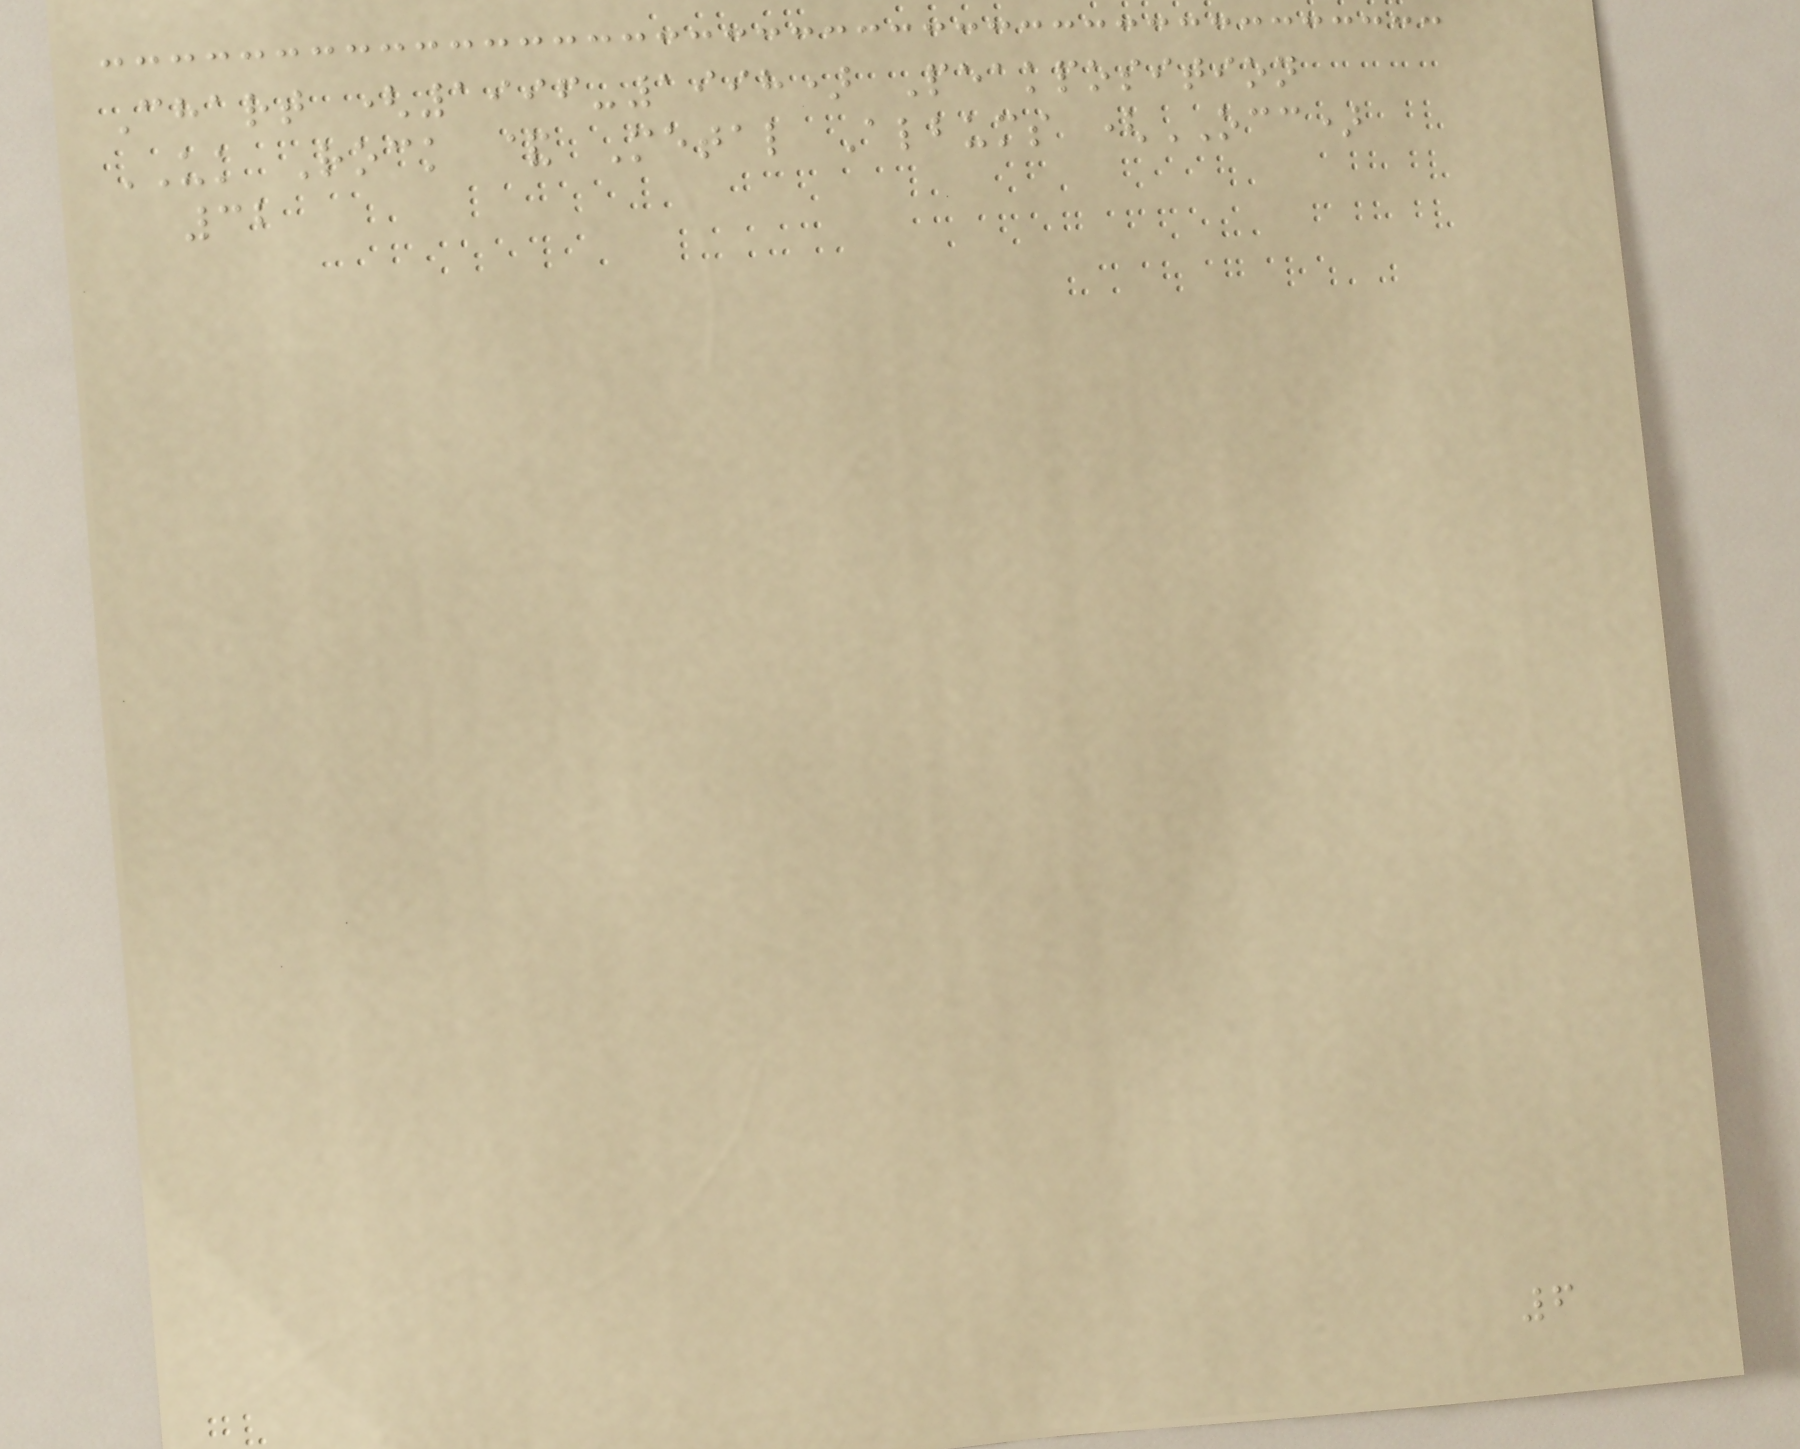Chart (1996-1998) Peakposition
UK Rock & Metal Albums (OCC)
32
6
